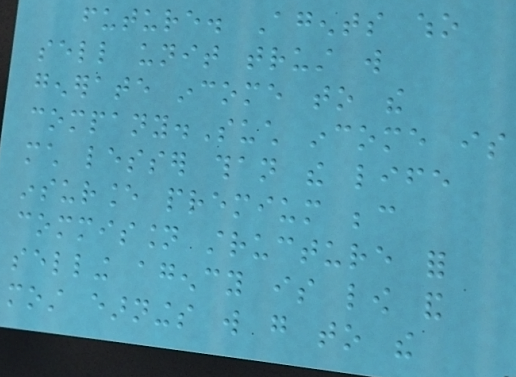future. Agents who
sell unit trust will
generate income to the
company.Such income is
much lesser than the life
insurance premium because
commission structure for
selling agency is low and
most earnings will go to the
